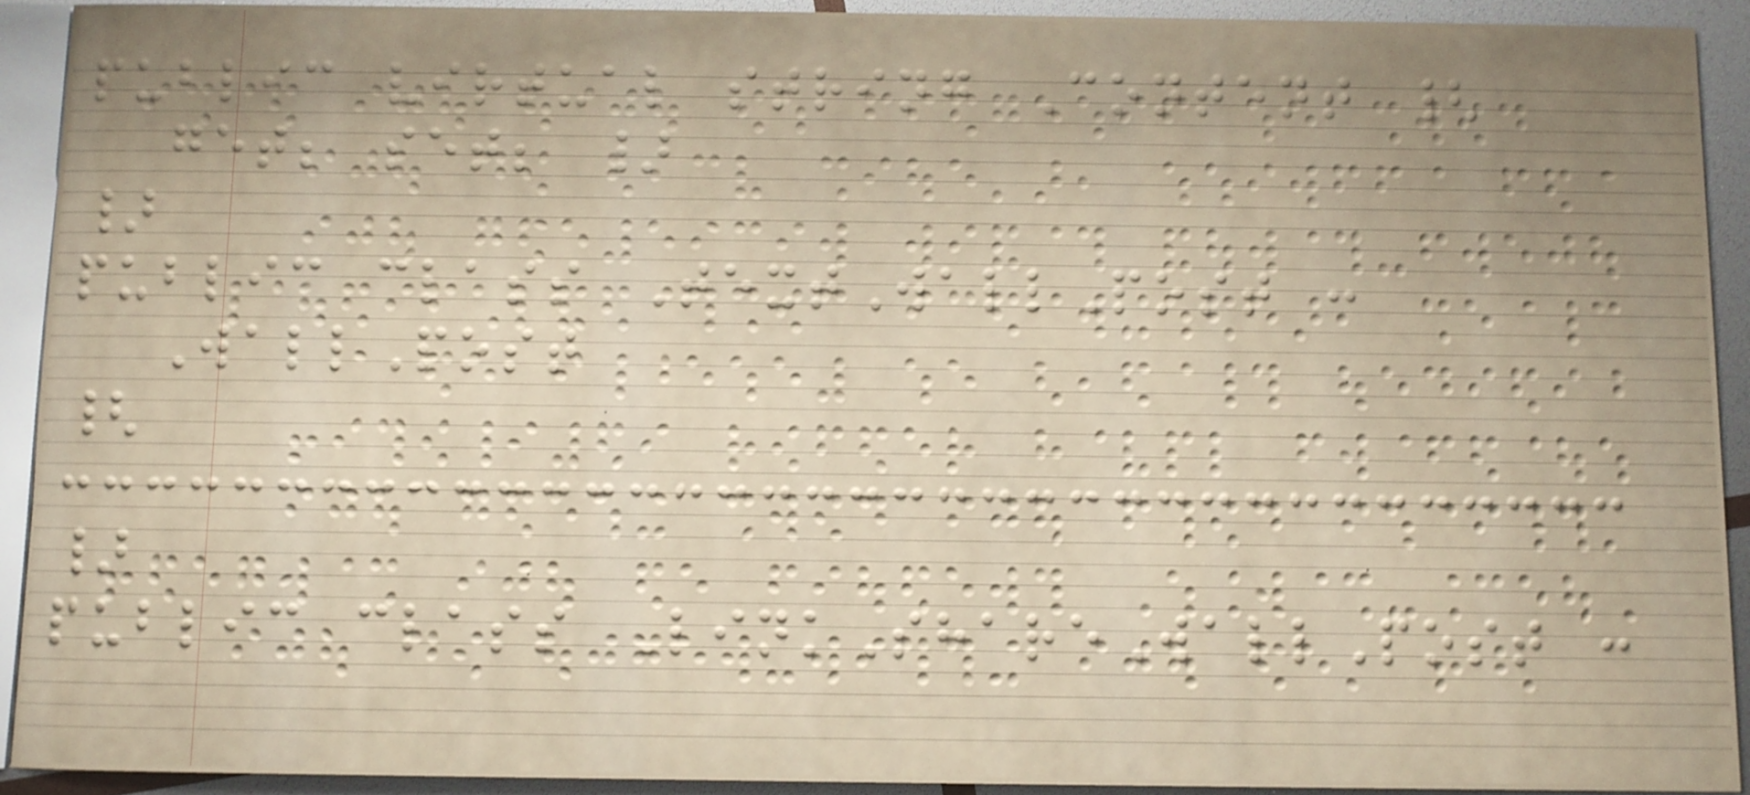public virtual string Content {
get; set; }
}
public class TextWallPost :
WallPost
{
}
public class LinkShareWallPost :
